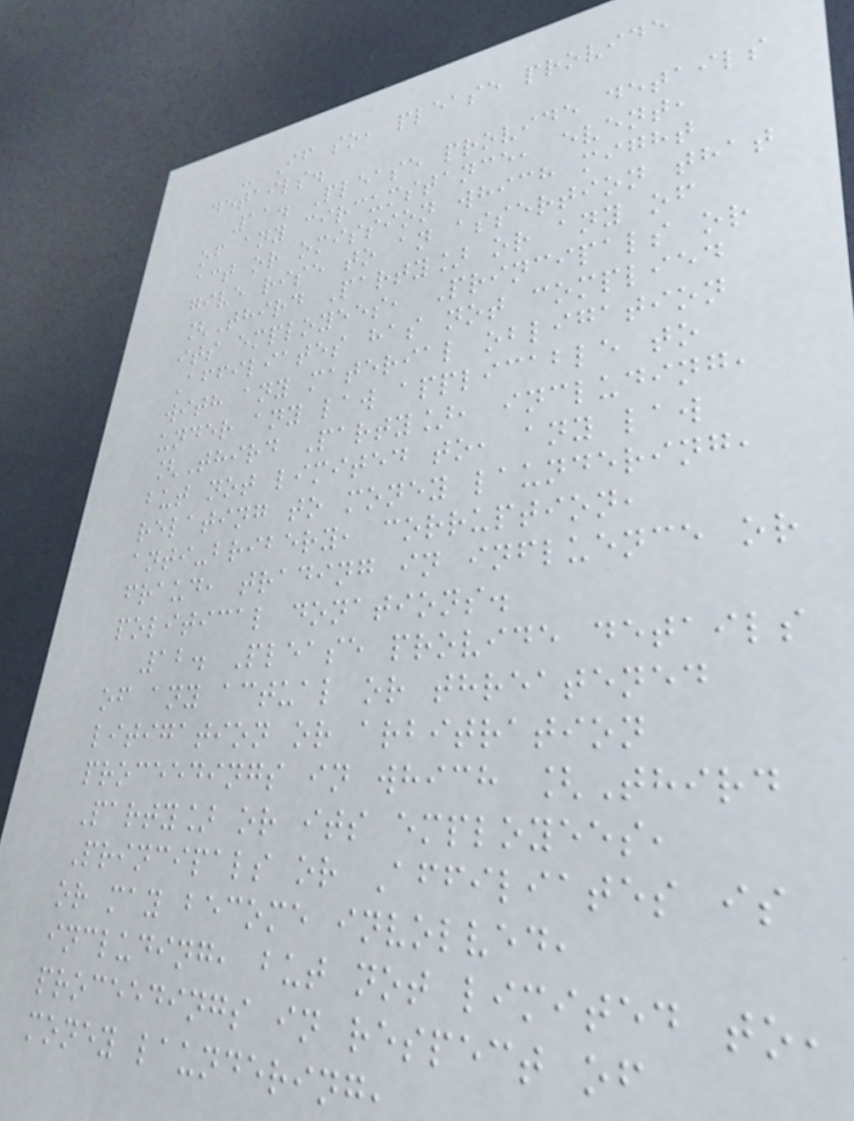- If so, please provide
details.
11. Please provide details
of any circumstance, event,
act or omission which might
give rise to an assertion that
[Third Party] or any of
its employees, Principals or
Affiliates has not complied
with any material obligation
under any law applicable to
[Third Party], including,
but not limited to, any law
relating to money laundering,
anti-bribery, corruption,
fraud, trading in influence or
political donations.
12. Please provide details
of any actual or threatened
litigation or arbitration
proceedings in which [Third
Party] or its employees,
Principals or Affiliates is
or may become involved,
including, but not limited to,
proceedings in respect of
money laundering,
